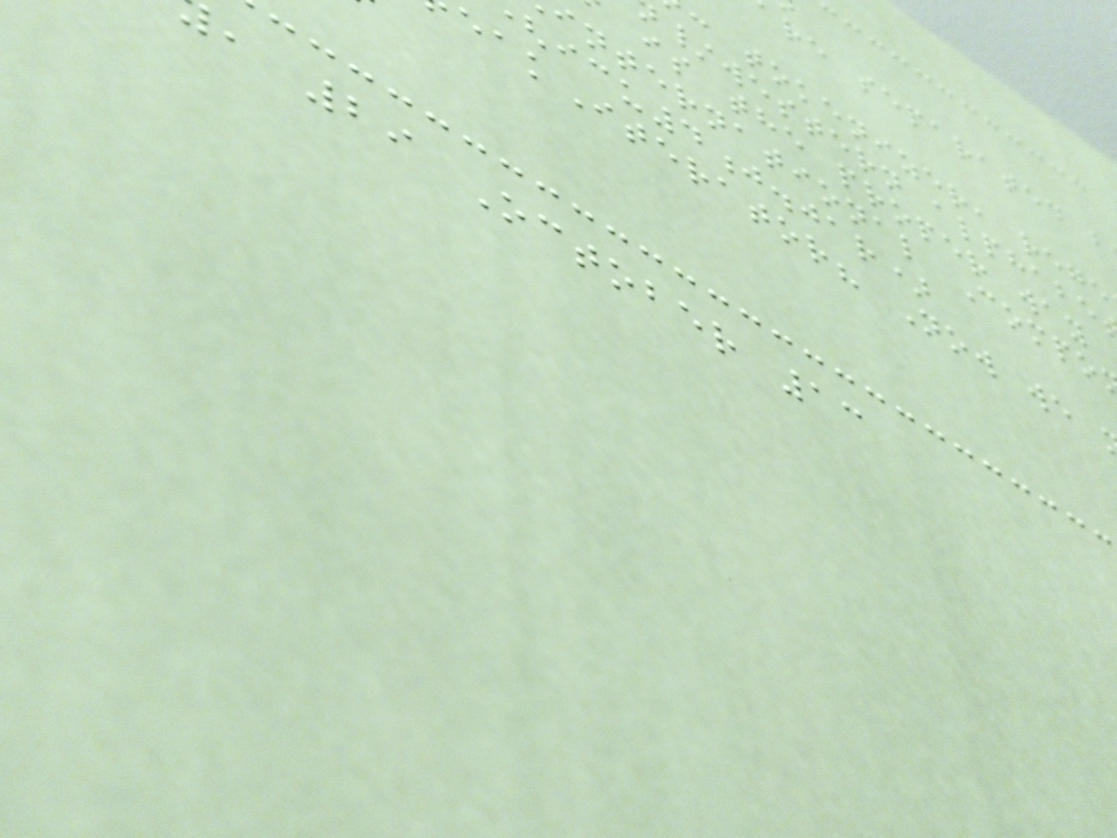re separated b
: tokenizer, rege
/western alphabe
is the proper way
nternational Compo
icu4j.jar)
eakIterator? Now we
, 29 October 13
